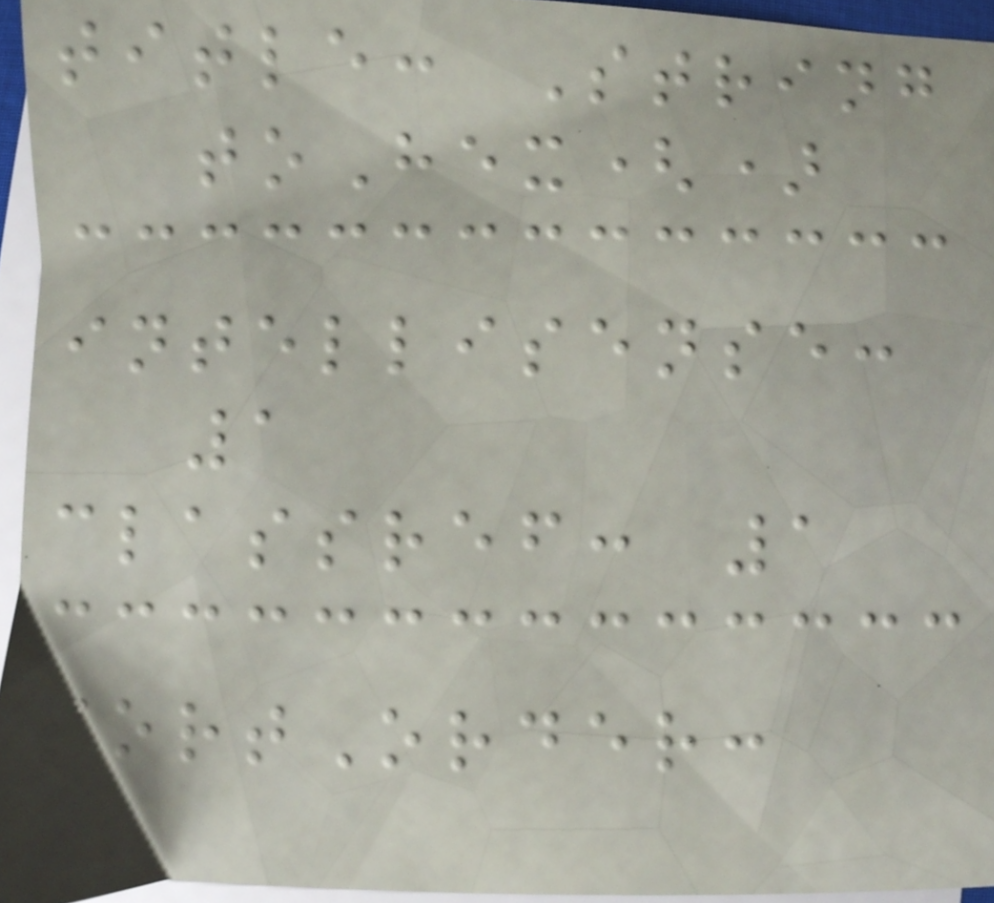title: String
toHex()
intellisense:
1
classref: 1
sortOrder:
